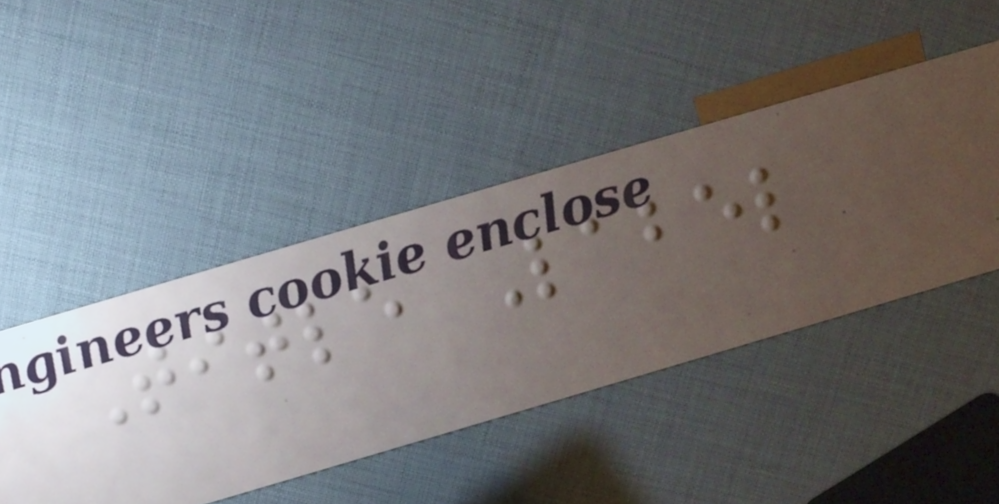Title Label
